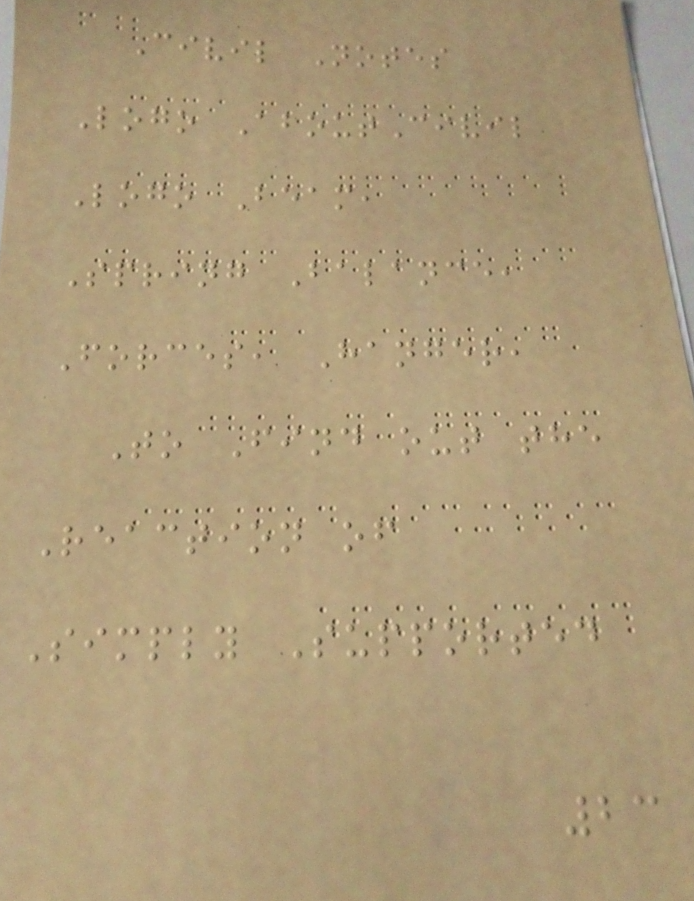Civil Notes
Logo AboutCivil
Logo Beam,
Spring Balance,
Forces, Hanger,
To Find out the
Reaction of
Simply Supported
23
